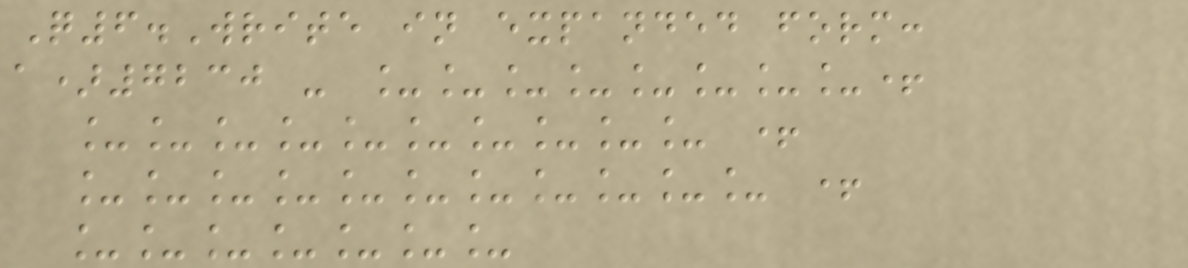Q6.Write in expanded form:
a)7230 - ________+
__________ +
___________ +
_______
